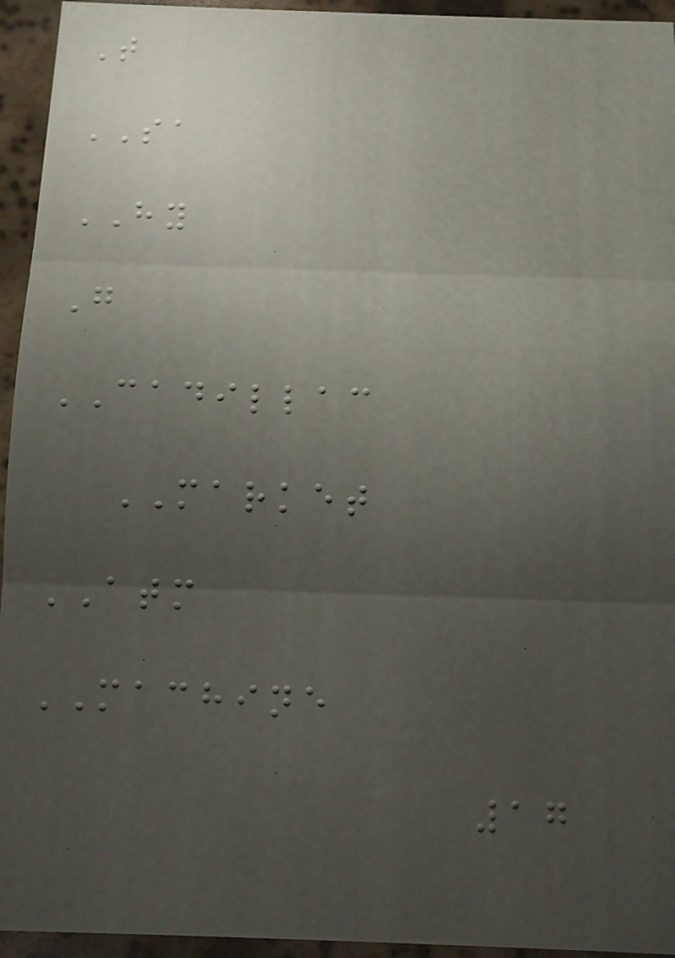T
SA
HY
G
CADILLAC
MARKET
ATM
MACHINE
17
